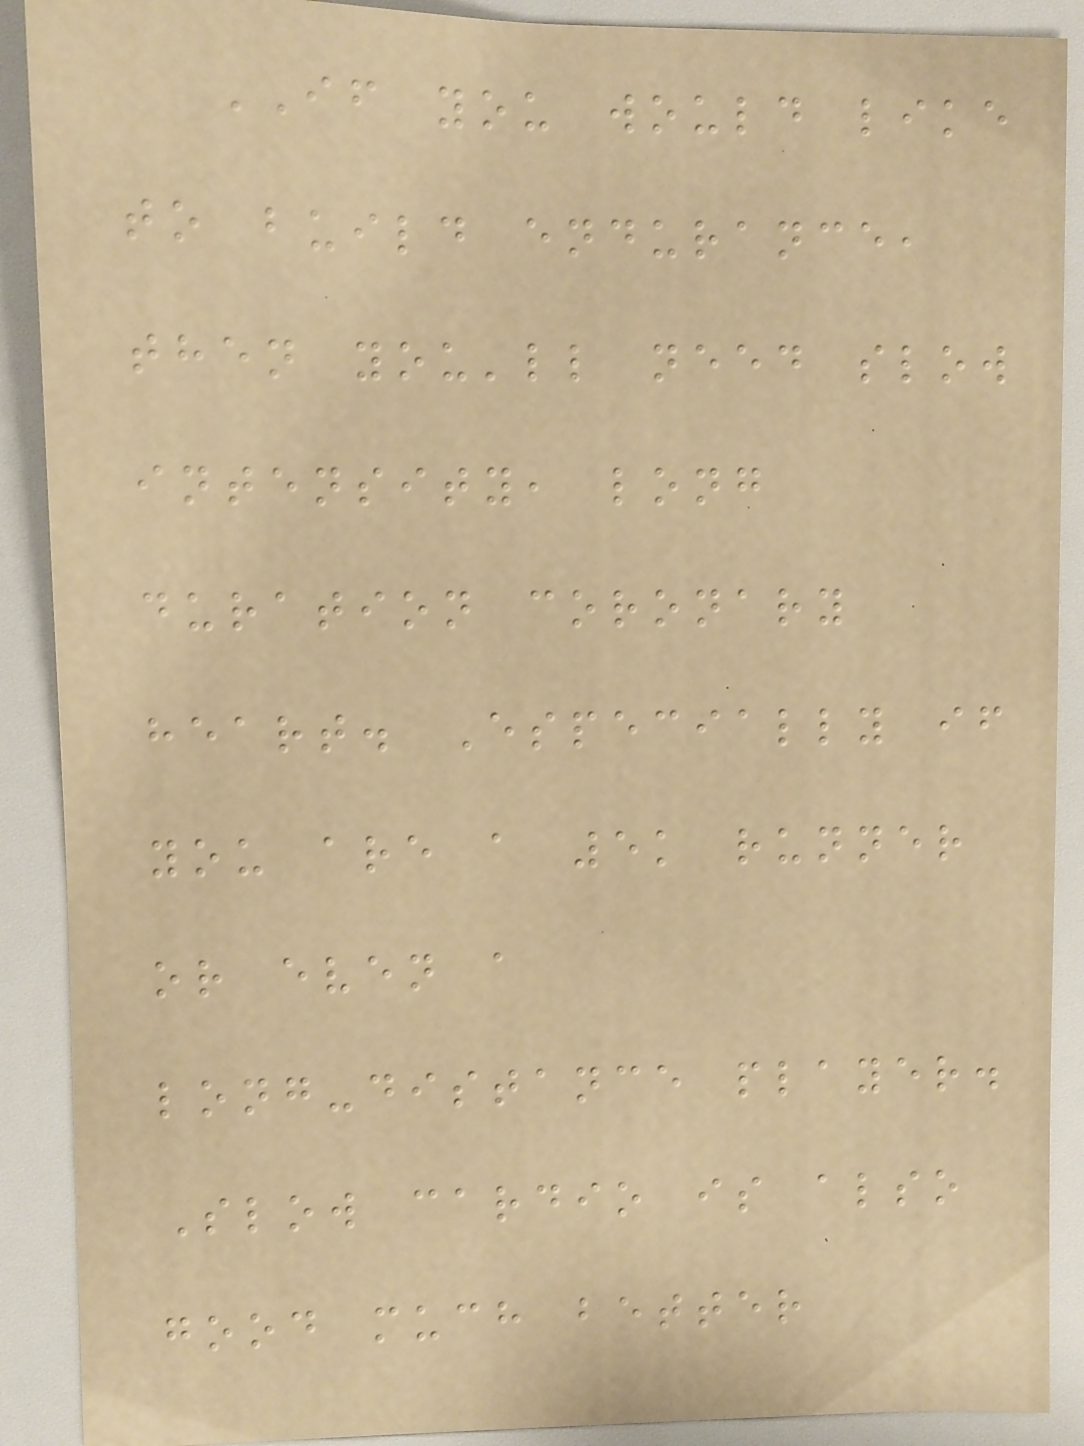IF you would like
to build endurance,
then you'll need slow
intensity, long
duration coronary
heart. Especially if
you are a 5k runner
or even a
long-distance player.
Slow cardio is also
good much better
